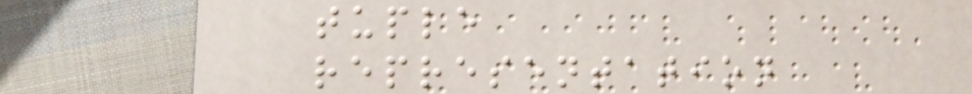tuple
representation
